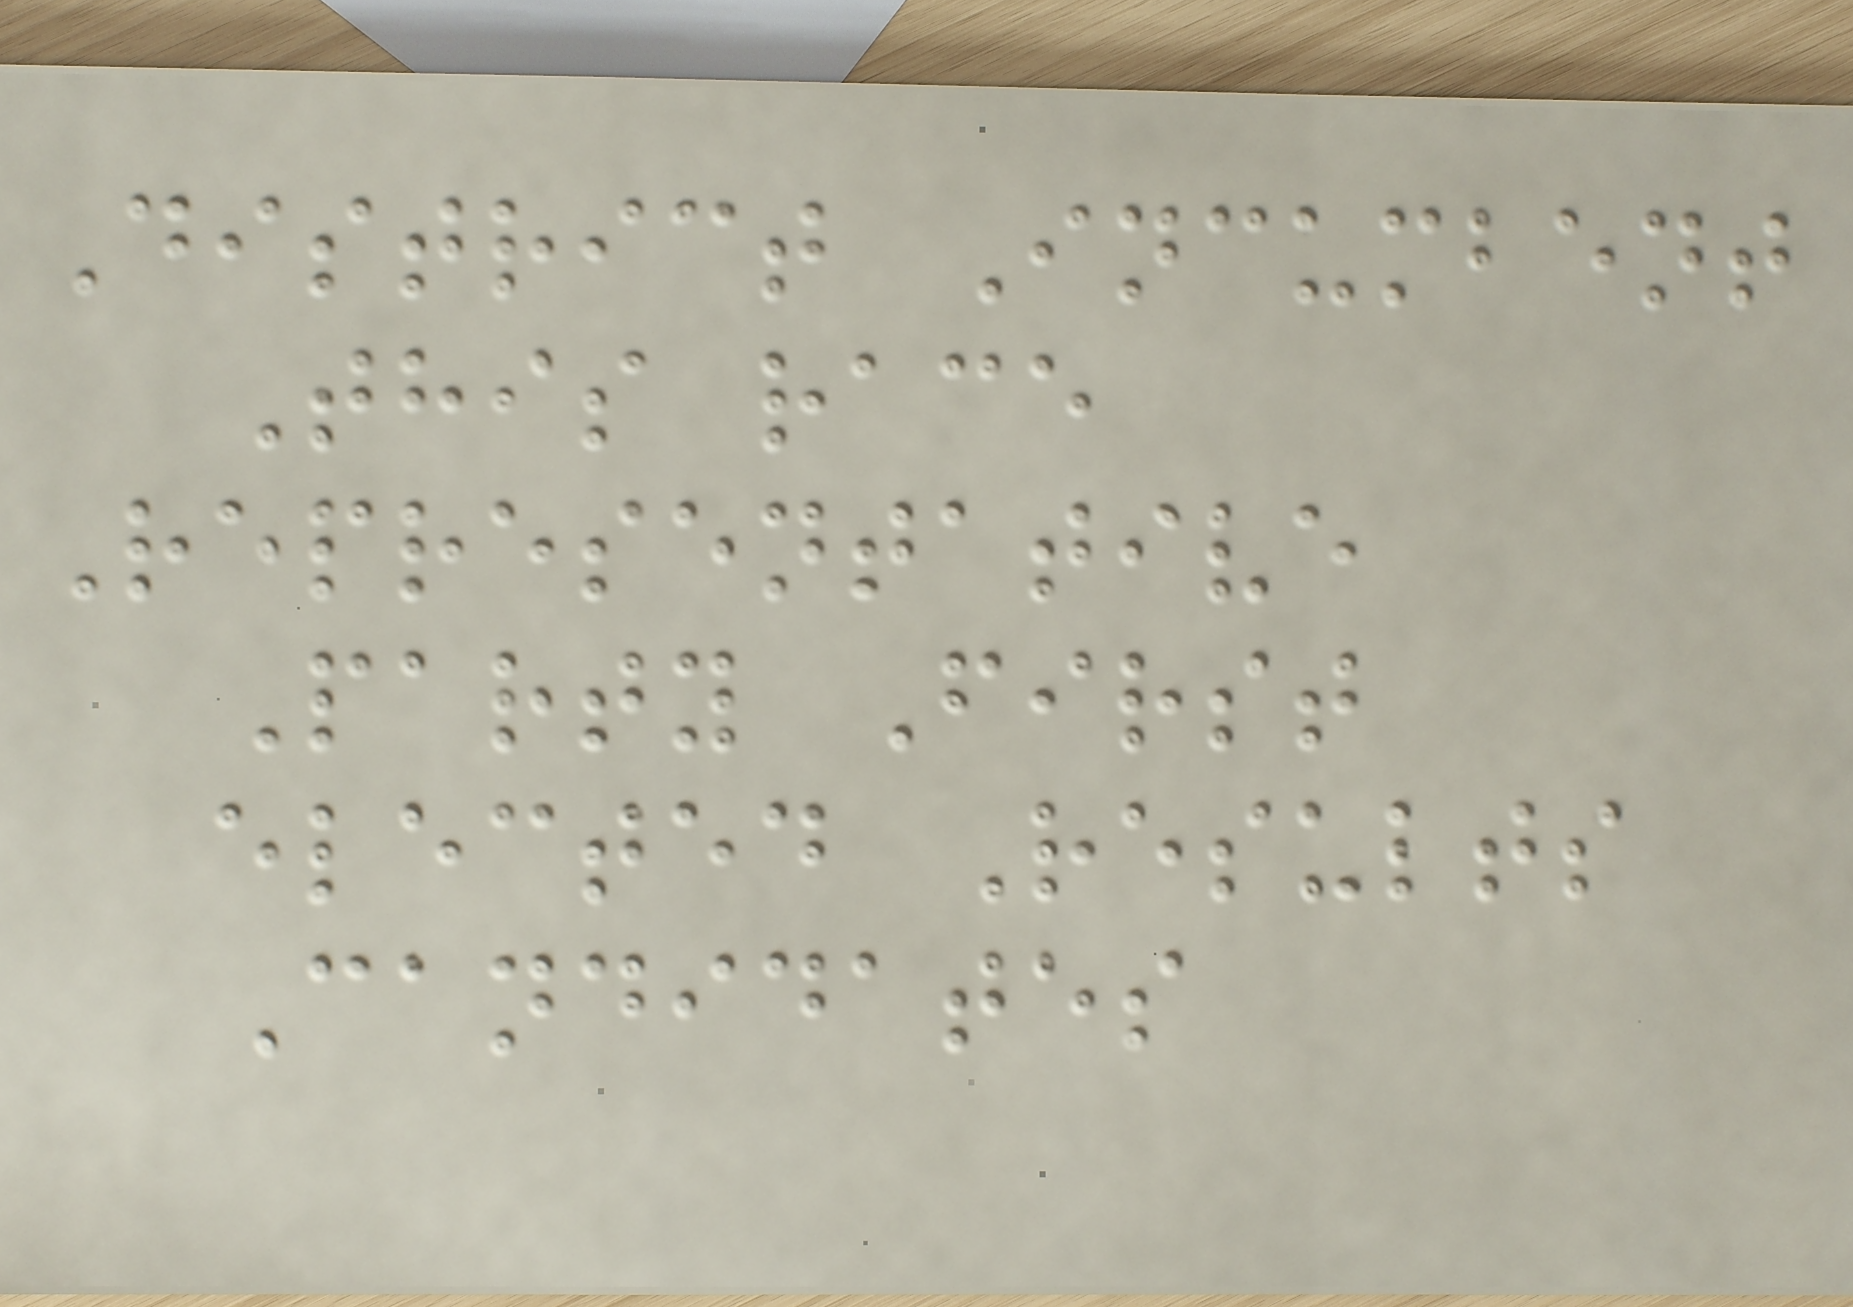District Incumbent
This race
Representative
Party First
elected Results
Candidates
